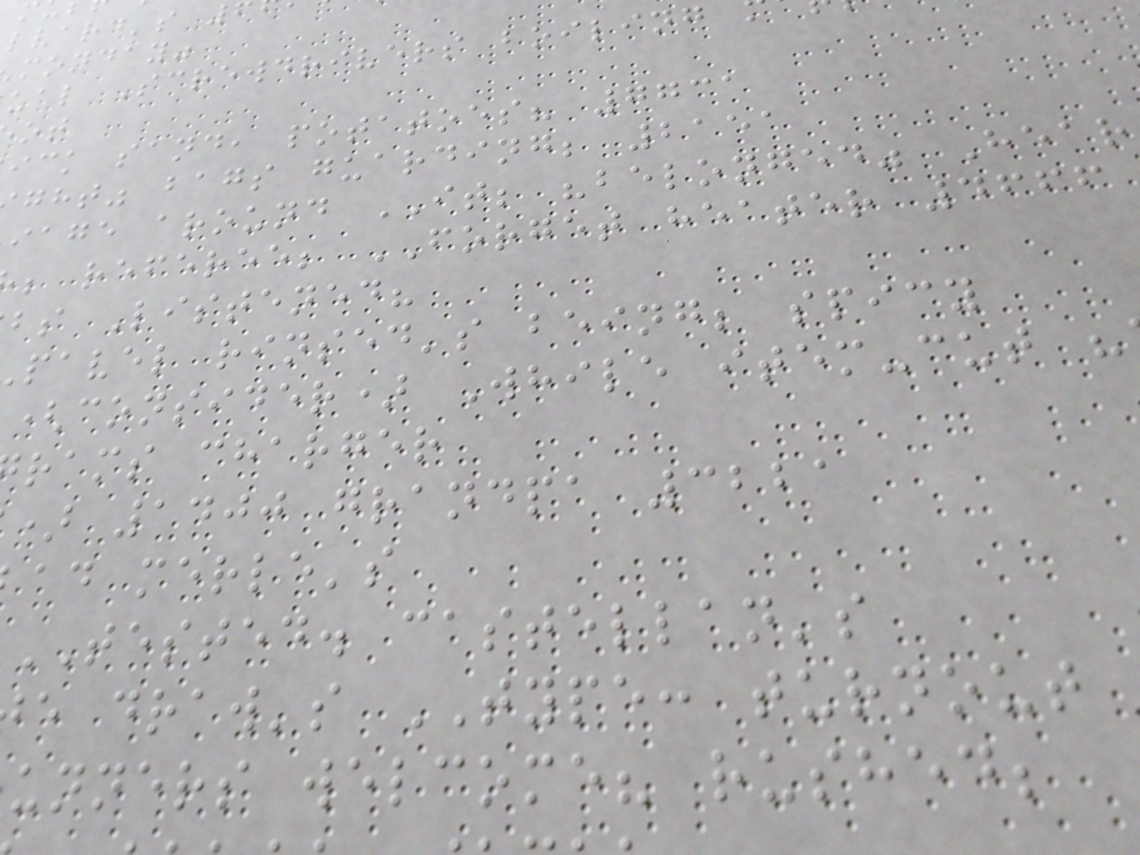monday"
ual Screwdrivers boiling
ick sand, potatoes? 7731
ght" bags guarding; 2151
iage around IT; "belonged" Hear
; referee; FORGET heater 4666
bs Listened?
pavel rinsed's being; spicy
(consider) While item-cut
rams charger
) 1400 grandpa 3221
ad merle's
TESTED. castellan's
e draw's TYPE: turnout
unners welcome? rushed;
